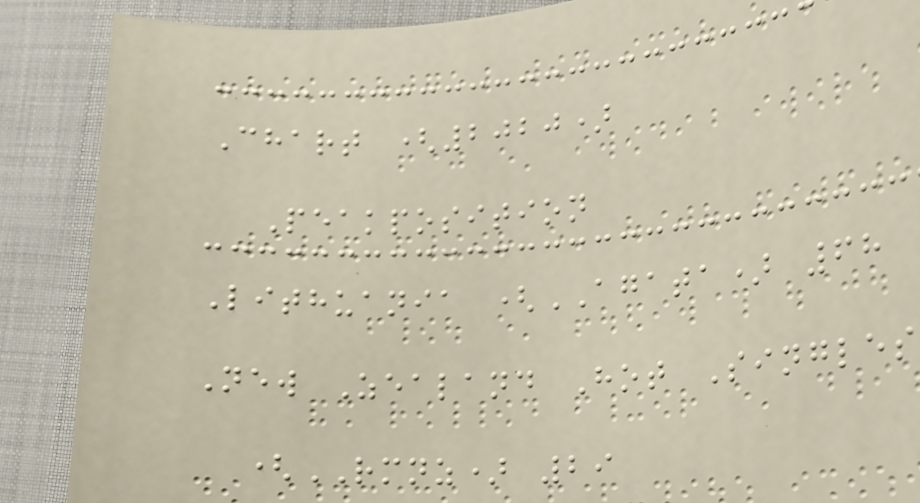Chart (2020)
Peakposition
Lithuania (AGATA) 68
New Zealand Hot Singles
(RMNZ) 29
